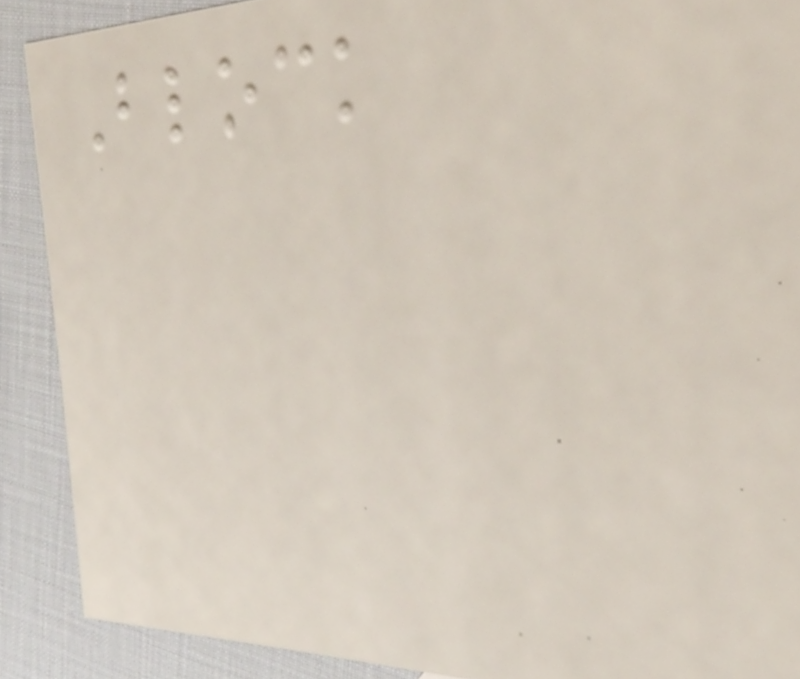Block
